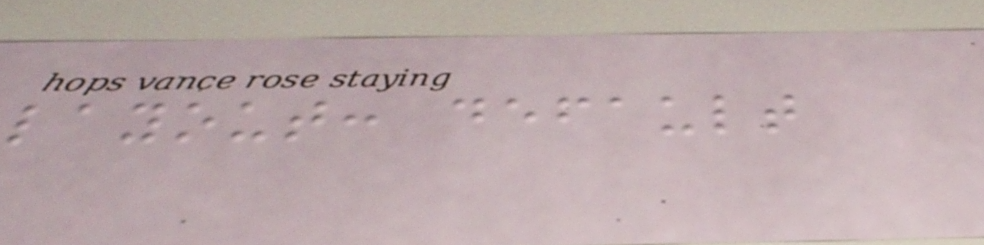layout: default
